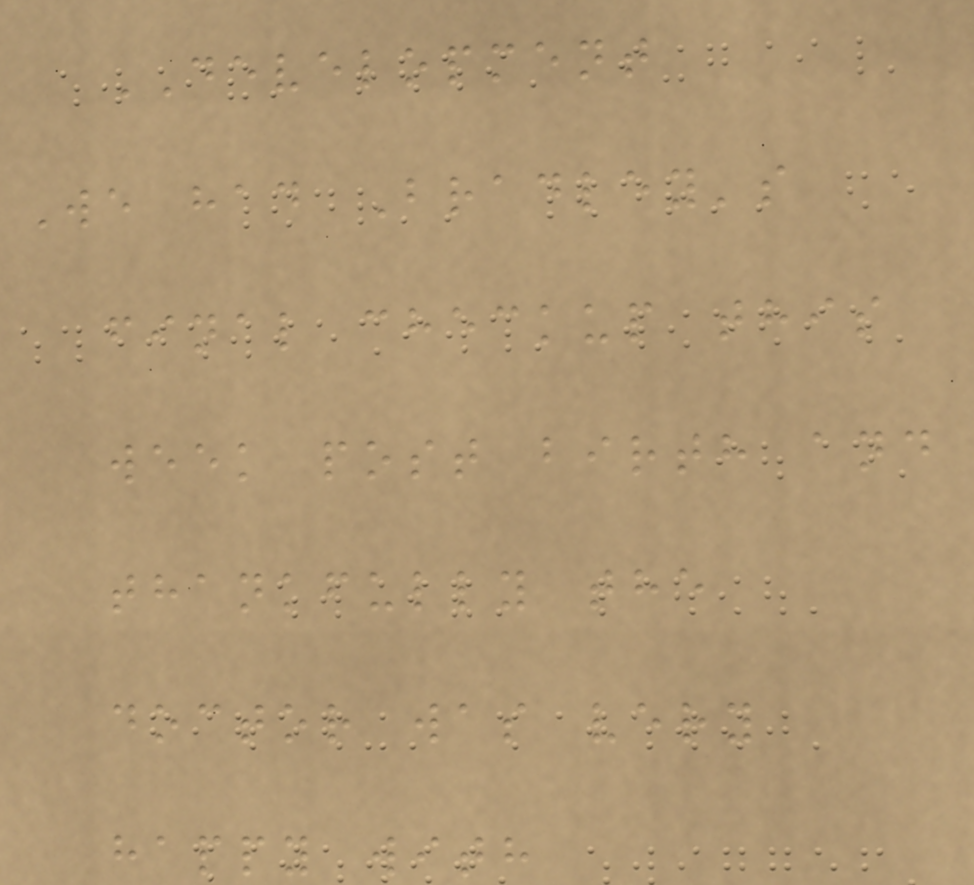DEVELOPMENT
We had Bradley's
final checkup this
week post birth and
thankfully the
doctor was very
happy with
